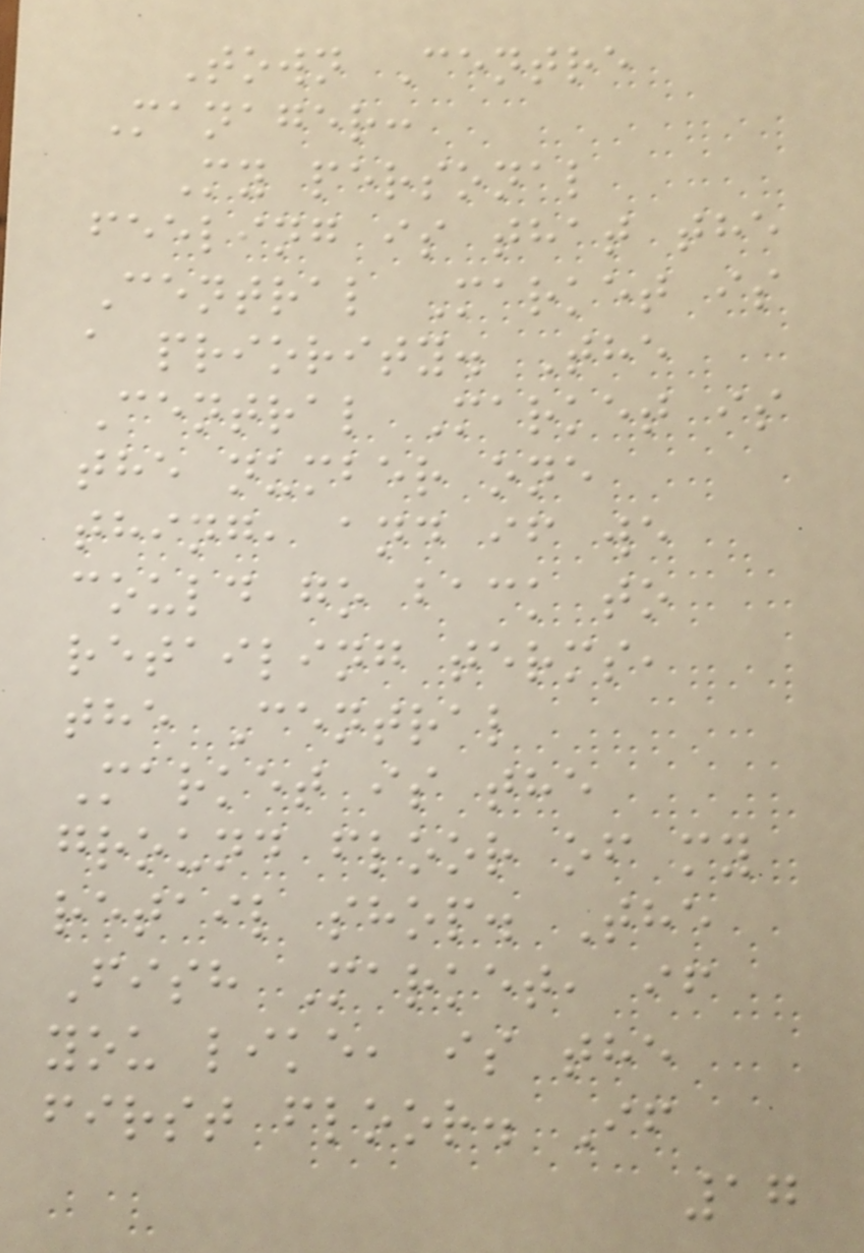Town Centre
Manager:
My personal
feeling is that the
Central Market is
a priority. The
Central Market is
the number one
thing, and if we
could go back to
retailing terms,
the Central
Market is the
ground floor of my
retail shop. The
Fish Market, if
you like, is the
first floor. If
17
